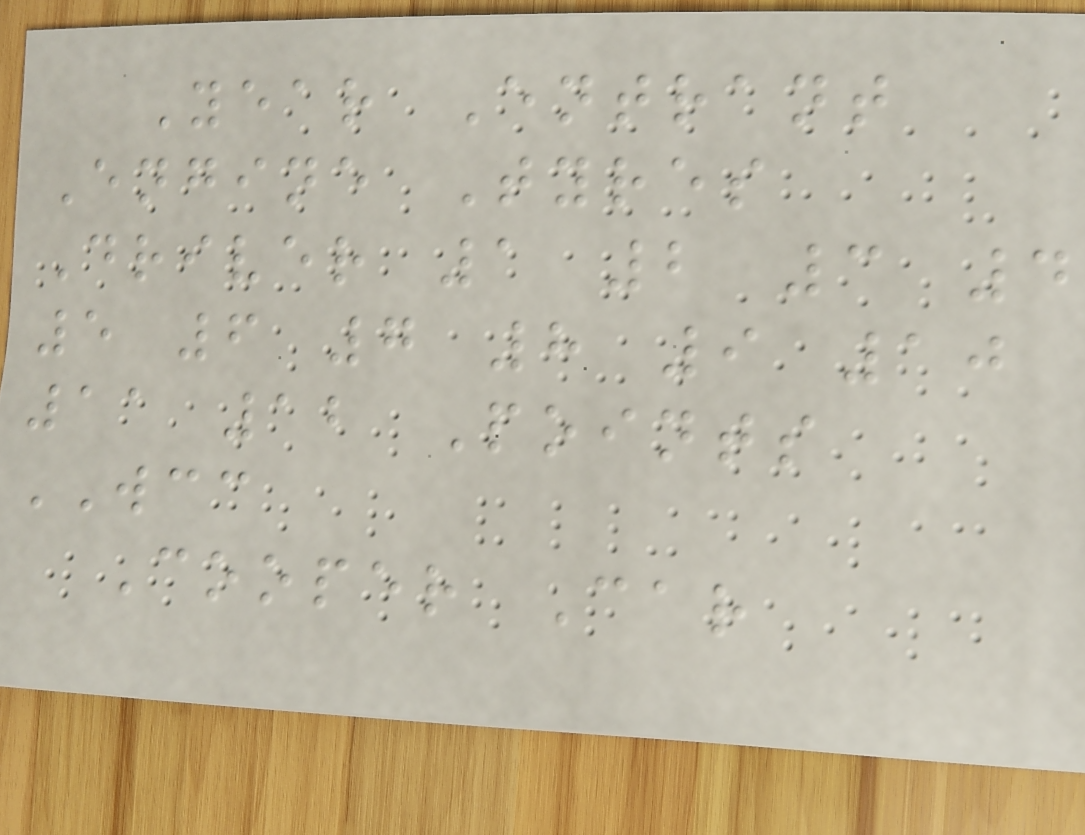Year Entrant
Engine Tyres
Driver 1 2 3 4
5 6 7 8 9 10
11 12 Points
WCC
Cooper Car
